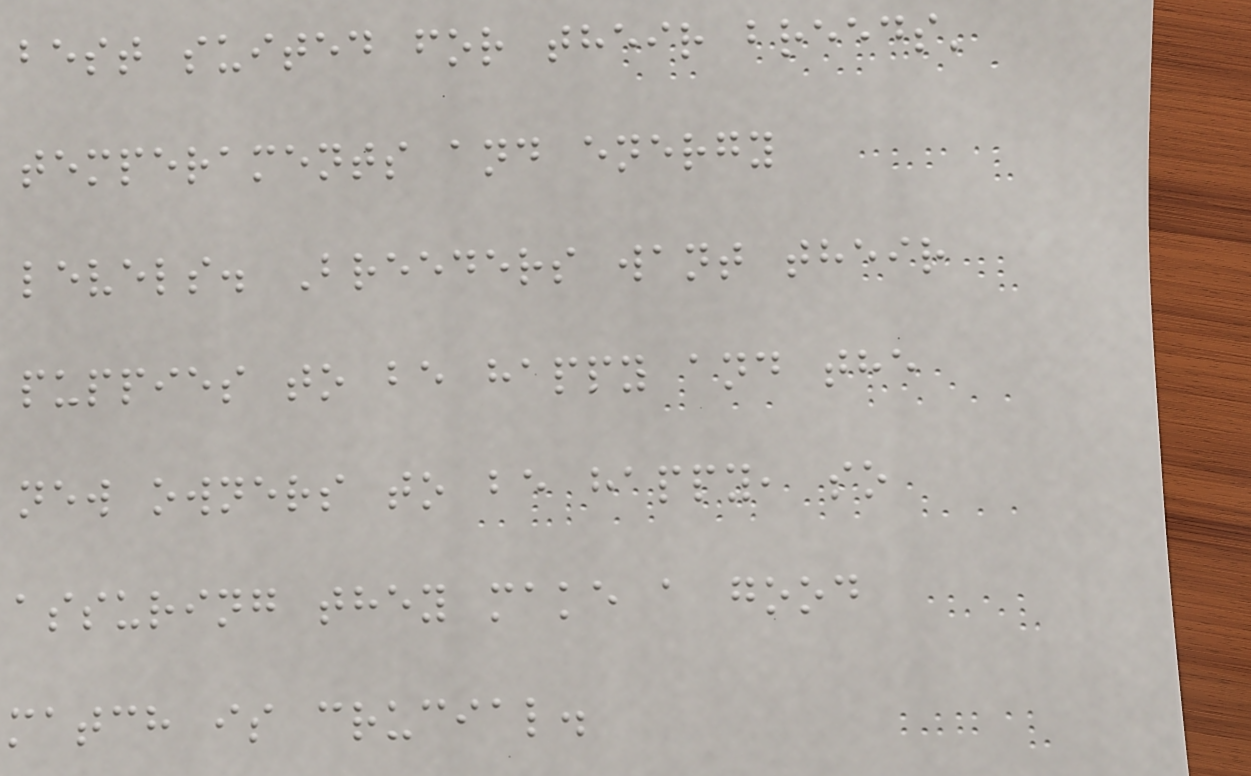best suited for their breeds'
temperaments and energy
levels. Breeders want their
puppies to be happy and the
new owners to be happy, so
assuring they make a good
match is crucial.
